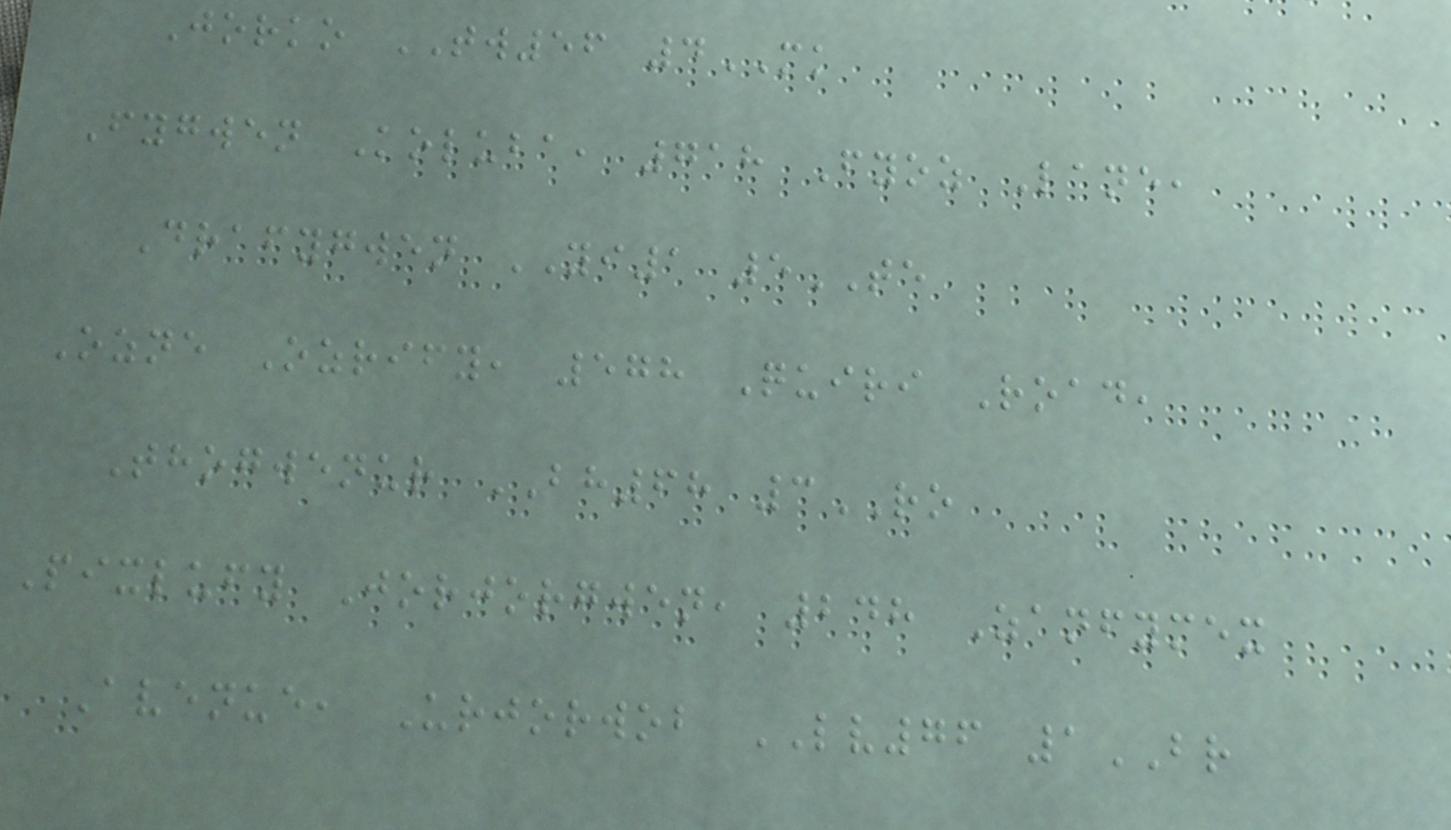Jorko TW56 4MK
Fygwen Koluba, 718 Fyoz Lane,
Drafygwen YI1 5TE
Ozne Ozrify, 578 Quiri Road,
Thogwenur BH68 3RO
Pixlufy Jorjorgwen, 248 Zanfymex
Avenue, Urjorwob LV76 1BR
